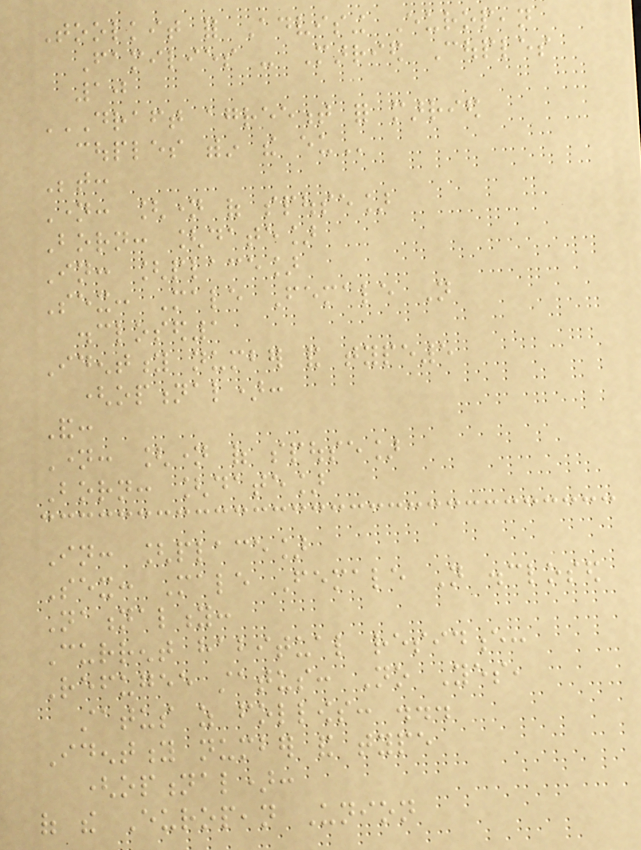Toolkit for Advising European
Families - Married Couples
10
DRAFT AGREEMENT FOR MARRIED
COUPLES WITHIN THE EU
Between:
Name: [name of spouse]
Born: [date]
In: [place]
Sex: Male Female Not
disclosed1
Identity number and type5
(optional):
And:
Name: [name of spouse]
Born: [date]
In: [place]
Sex: Male Female Not disclosed
Nationality:
Current habitual residence:
Refugee status: No Yes,
status as follows: ...
Identity number and type
(optional):
of the European Union
